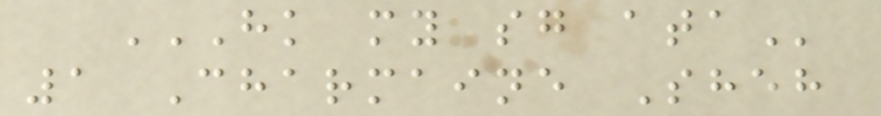HK MY SG ATA
1 Charmaine Sheh
